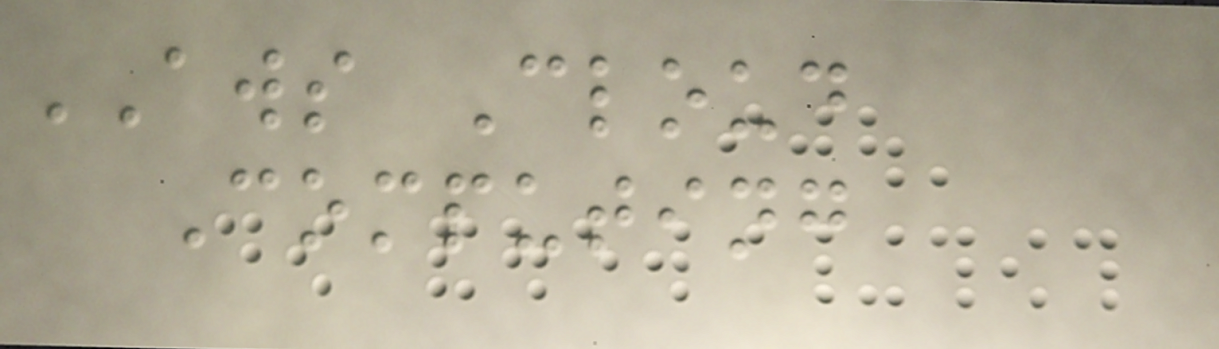AWS Cloud
Computing
